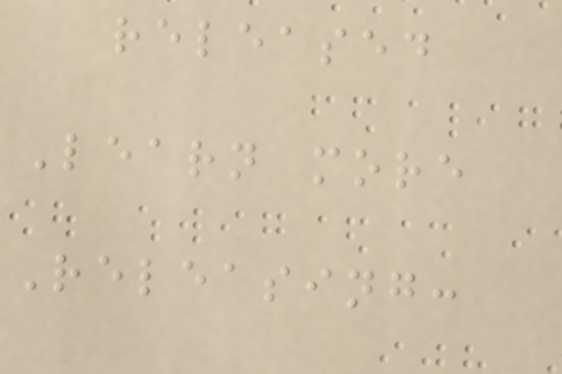released
Learn more
Releasing:
